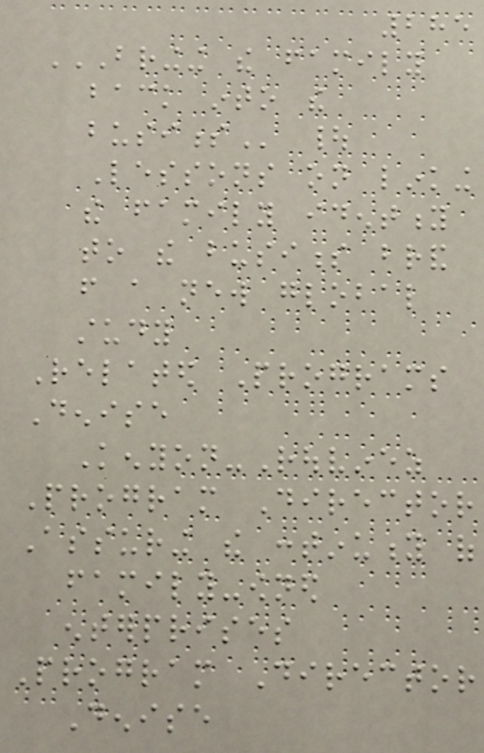285
BRINGING THE FAMILY
BACK INTO THE
BUSINESS |
Lessons on linking
the family identity
to the business brand
from a new global
study
Related Programs
Denise
Kenyon-Rouvinez
Program Director
Assuring the continuity of
family-owned
enterprises
Program Director
Denise
